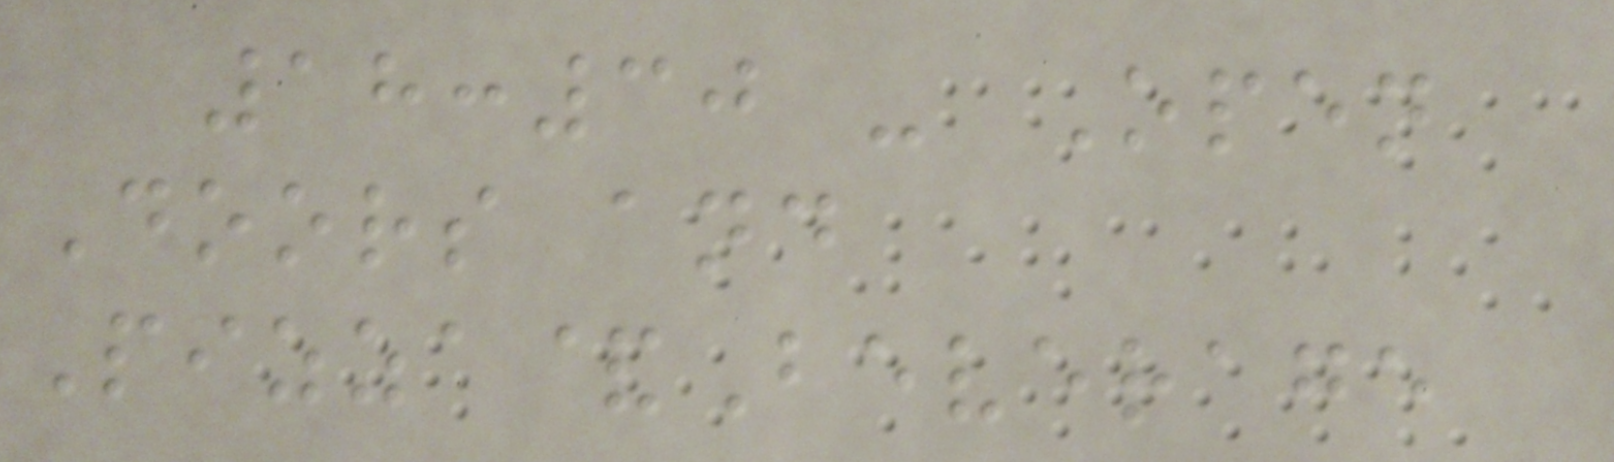18:30 - Open
Doors and
Pizza&Beverage
